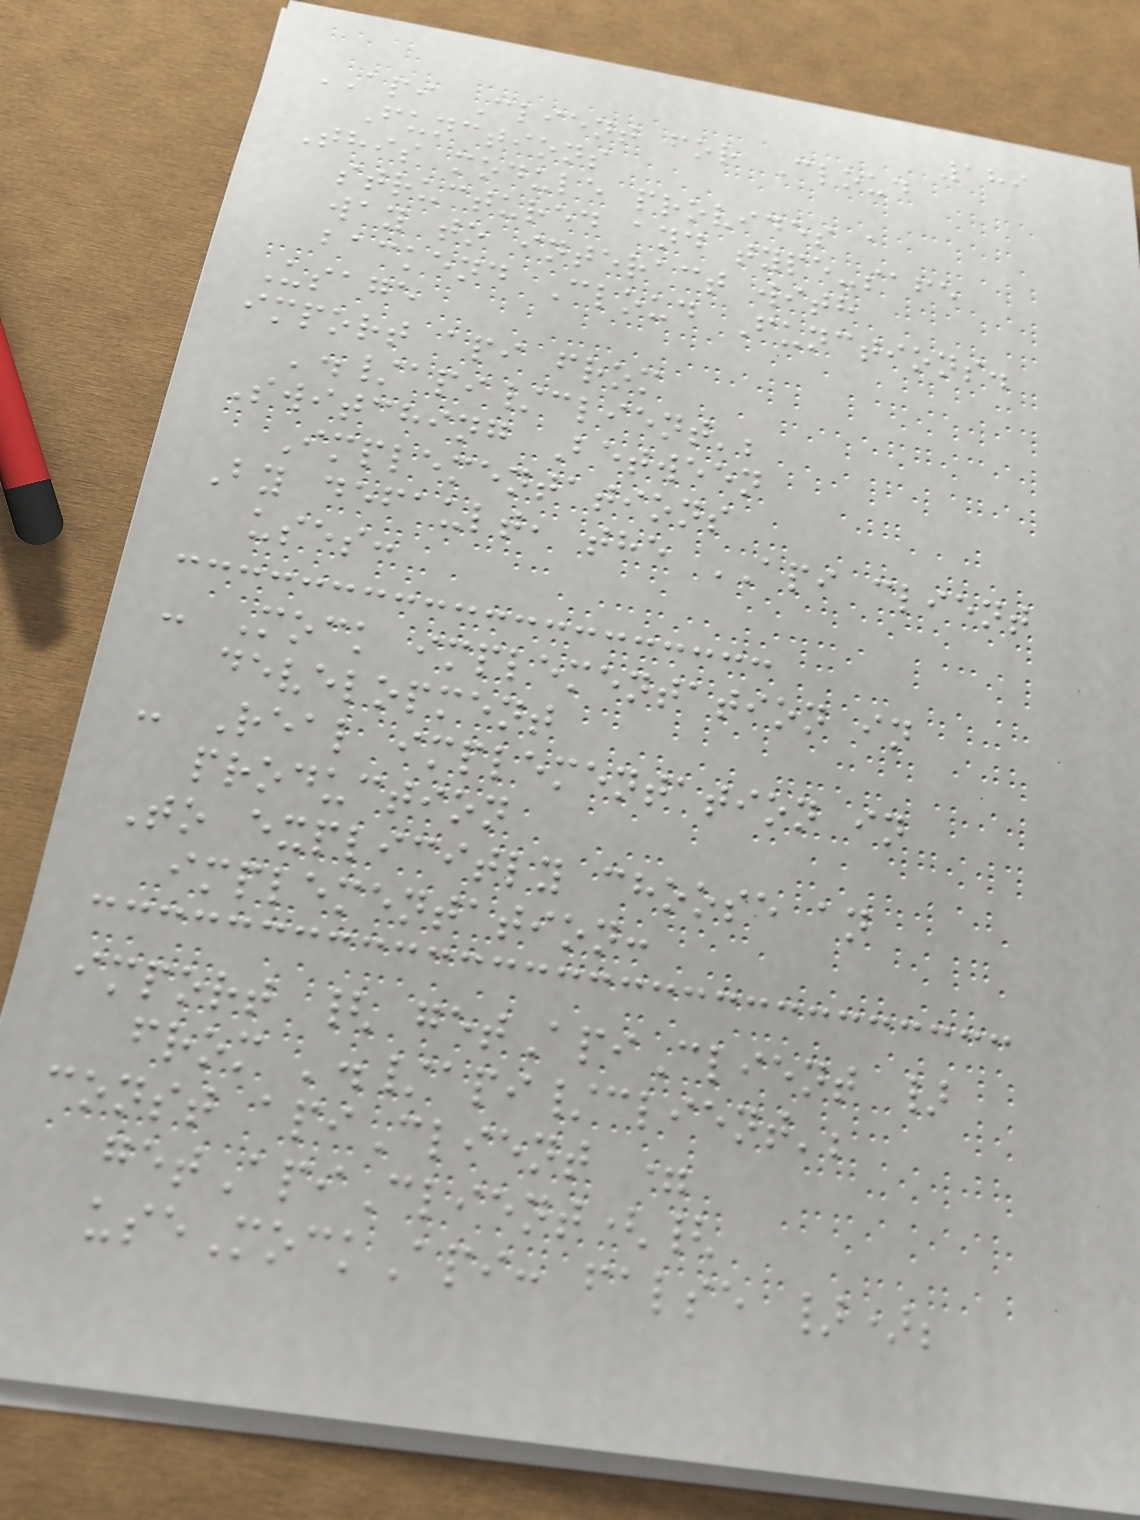189
API Client for Cloud
Functions
This module provides a
structured and type-safe
way to interact with
backend Cloud Functions.
Usage
import api from
'./api/client';
Switching Between
Implementations
By default, the API client
uses:
- Mock implementation in
development
- Real implementation in
production
To explicitly choose an
implementation:
import { getApiClient }
from './api/client';
const apiClient =
getApiClient({
useMockApi: false });
